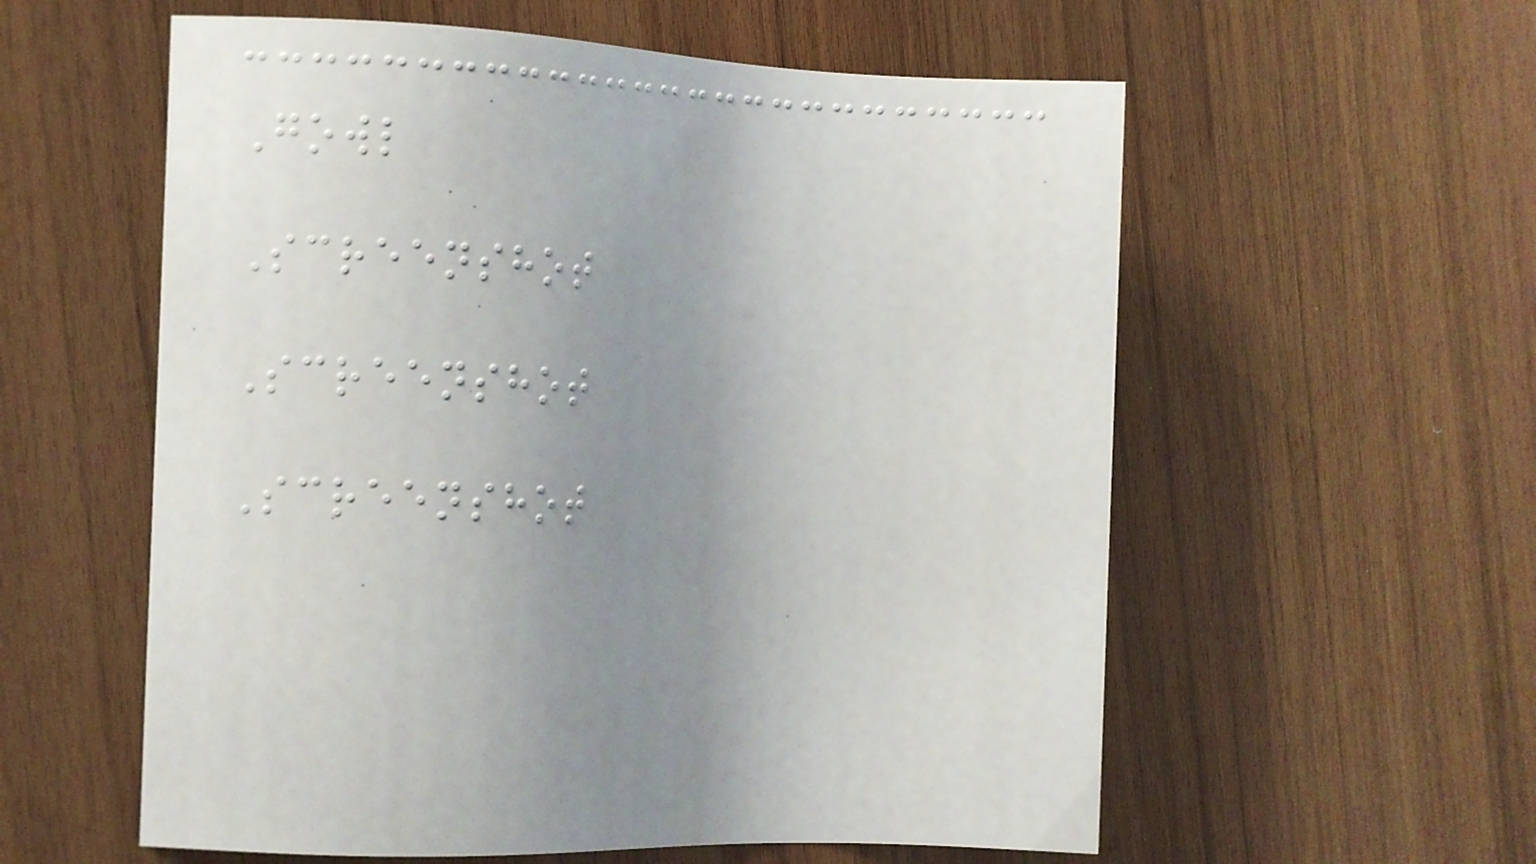Gowl
Screenshot
Screenshot
Screenshot
